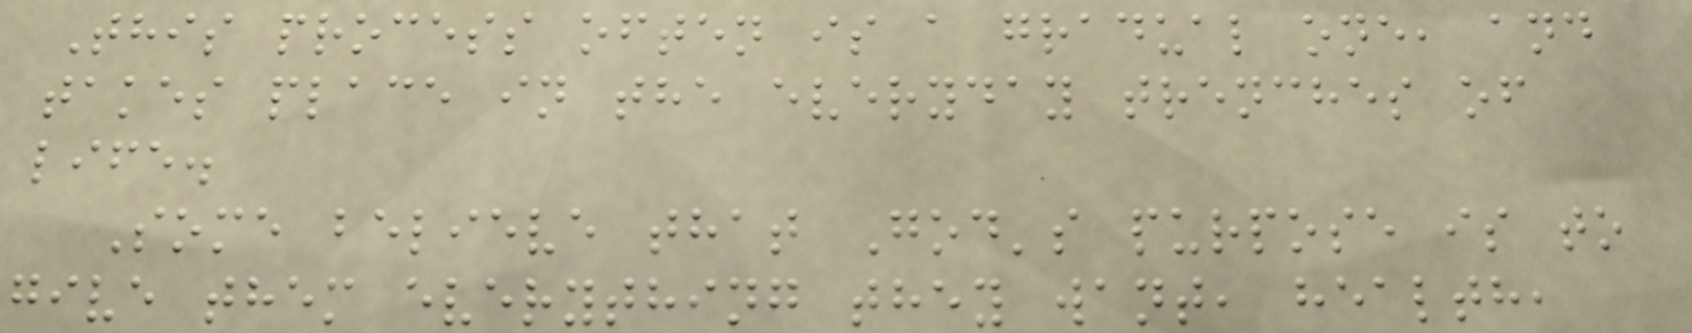This process often is a gradual one, and
takes place in the everyday trenches of
life.
Some believe that God's purpose is to
give them everything they want, health,
